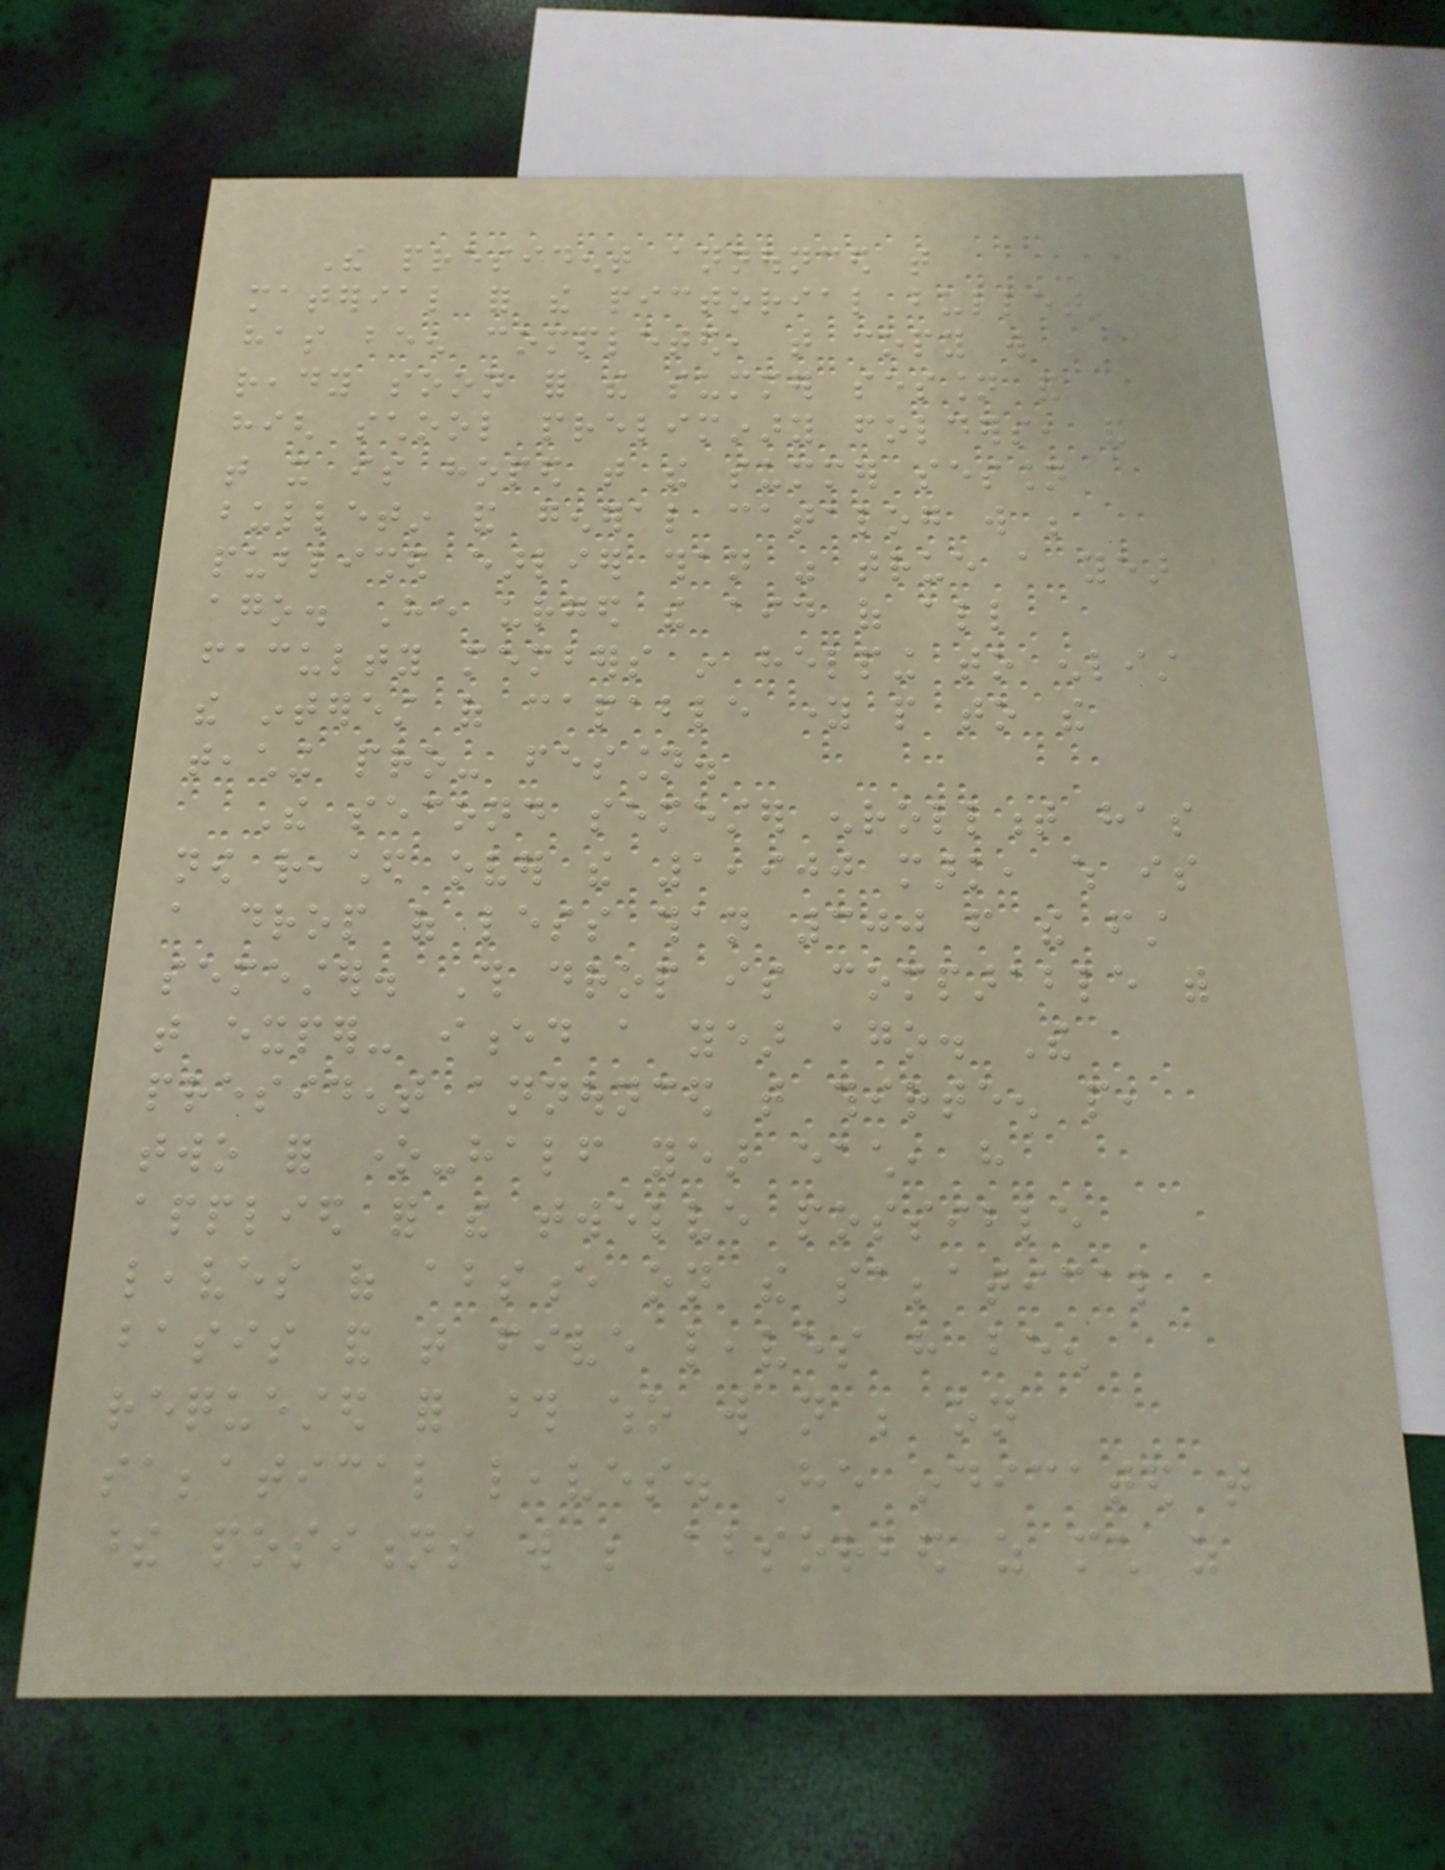The president announced that
material for the pictorial bulletin
has been completed, that copy will be
ready soon for the summer session and
high school preliminary folders, and
that it is hoped that the summer session
bulletin and general catalog will be
published earlier than was true a year
ago. He urged the aid of all
faculty members in helping to enlist
the interest of capable young people to the
teaching pro- fession.
The second semester enrollment has
now reached over the 1,900 mark, which is
a drop of less than 300 from the first
semester. This drop is comparable with
that exper- ienced a year ago. The
president announced that thirteen people,
two for one-half year each, have
applied for the twelve possible
leaves of absence on the sabbatical
basis and that five leaves have been
requested for those who will not be on
sabbatical leaves. He indicated that
these positions will be absorbed as much as
